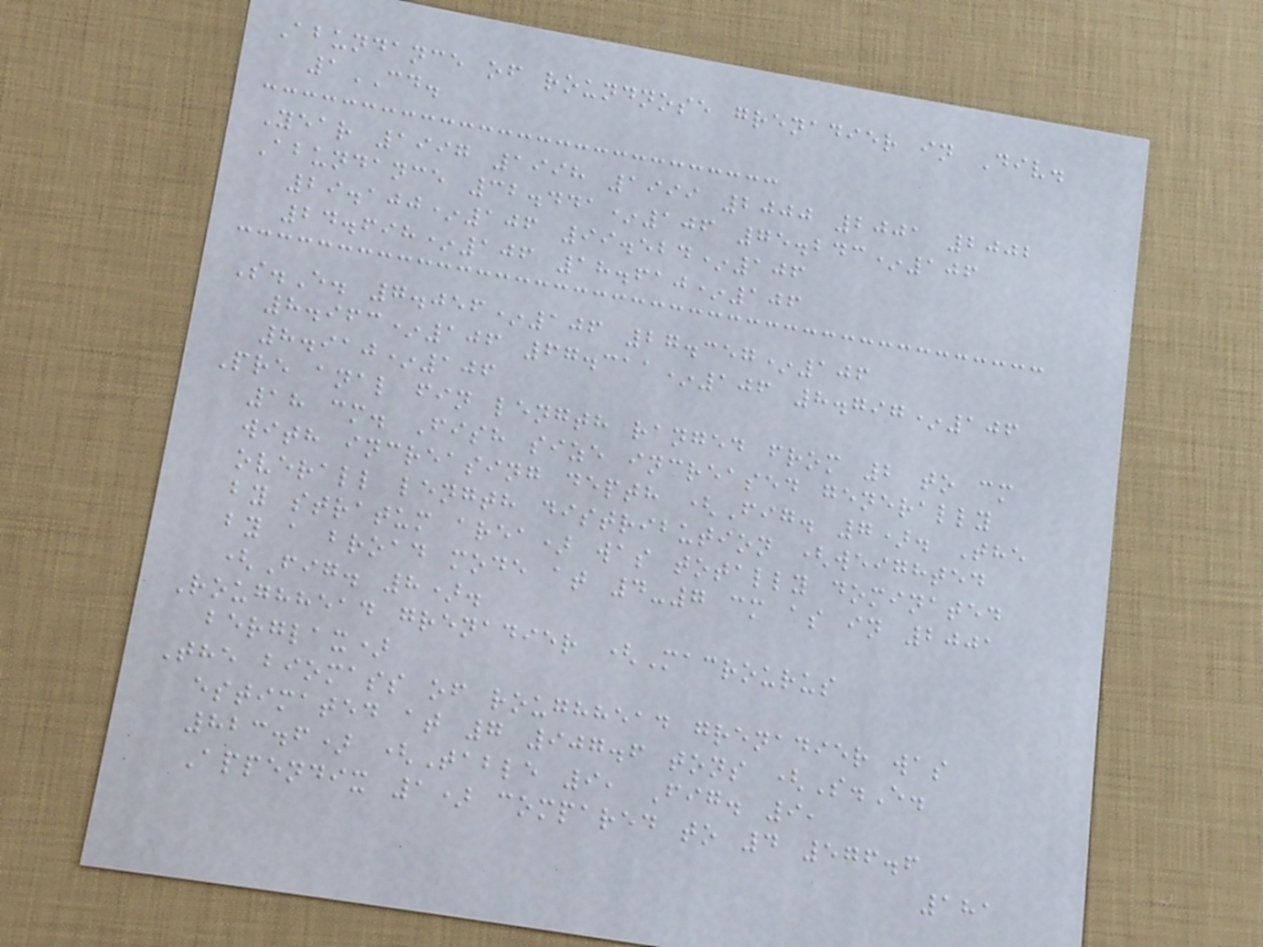Abundance of roundnose grenadier in Div.
1CD.
Year 1997 1998 1999 2000 2001 2002
Abundance 32.441*106 75.243*106
29.100*106 99.524*106
24.698*106 18.610*106
S.E. 7.056*106 27.357*106
8.963*106 67.311*106 8.797*106
8.910*106
Pre anal fin length ranged from 2 to cm
18 cm. Fish size increased generally
with increasing depth (Fig. 7). The
overall length distribution (weighted
by stratum area) was totally dominated
by a broad mode at 4-7 cm as in 2001
(Fig. 8).
Roughhead grenadier (Macrourus
berglax)
The biomass of roughhead grenadier was
estimated at 7 907.6 tons (S.E.
823.6) (Table 9, Fig. 9,
Appendix 1) compared to 4 576.6
181
